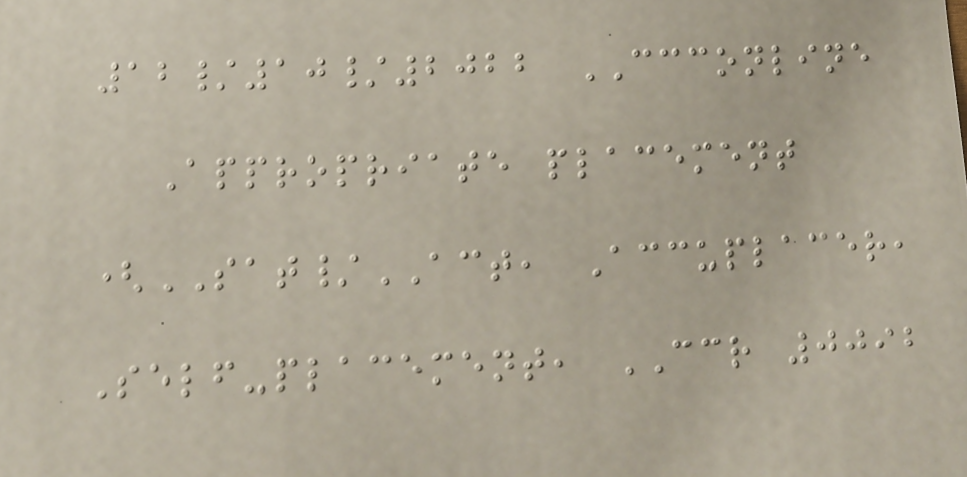12/10/2022 CCCONLINE
Appropriate placement
(SAT/ACT, Accuplacer,
Self-placement, CCR 0092
